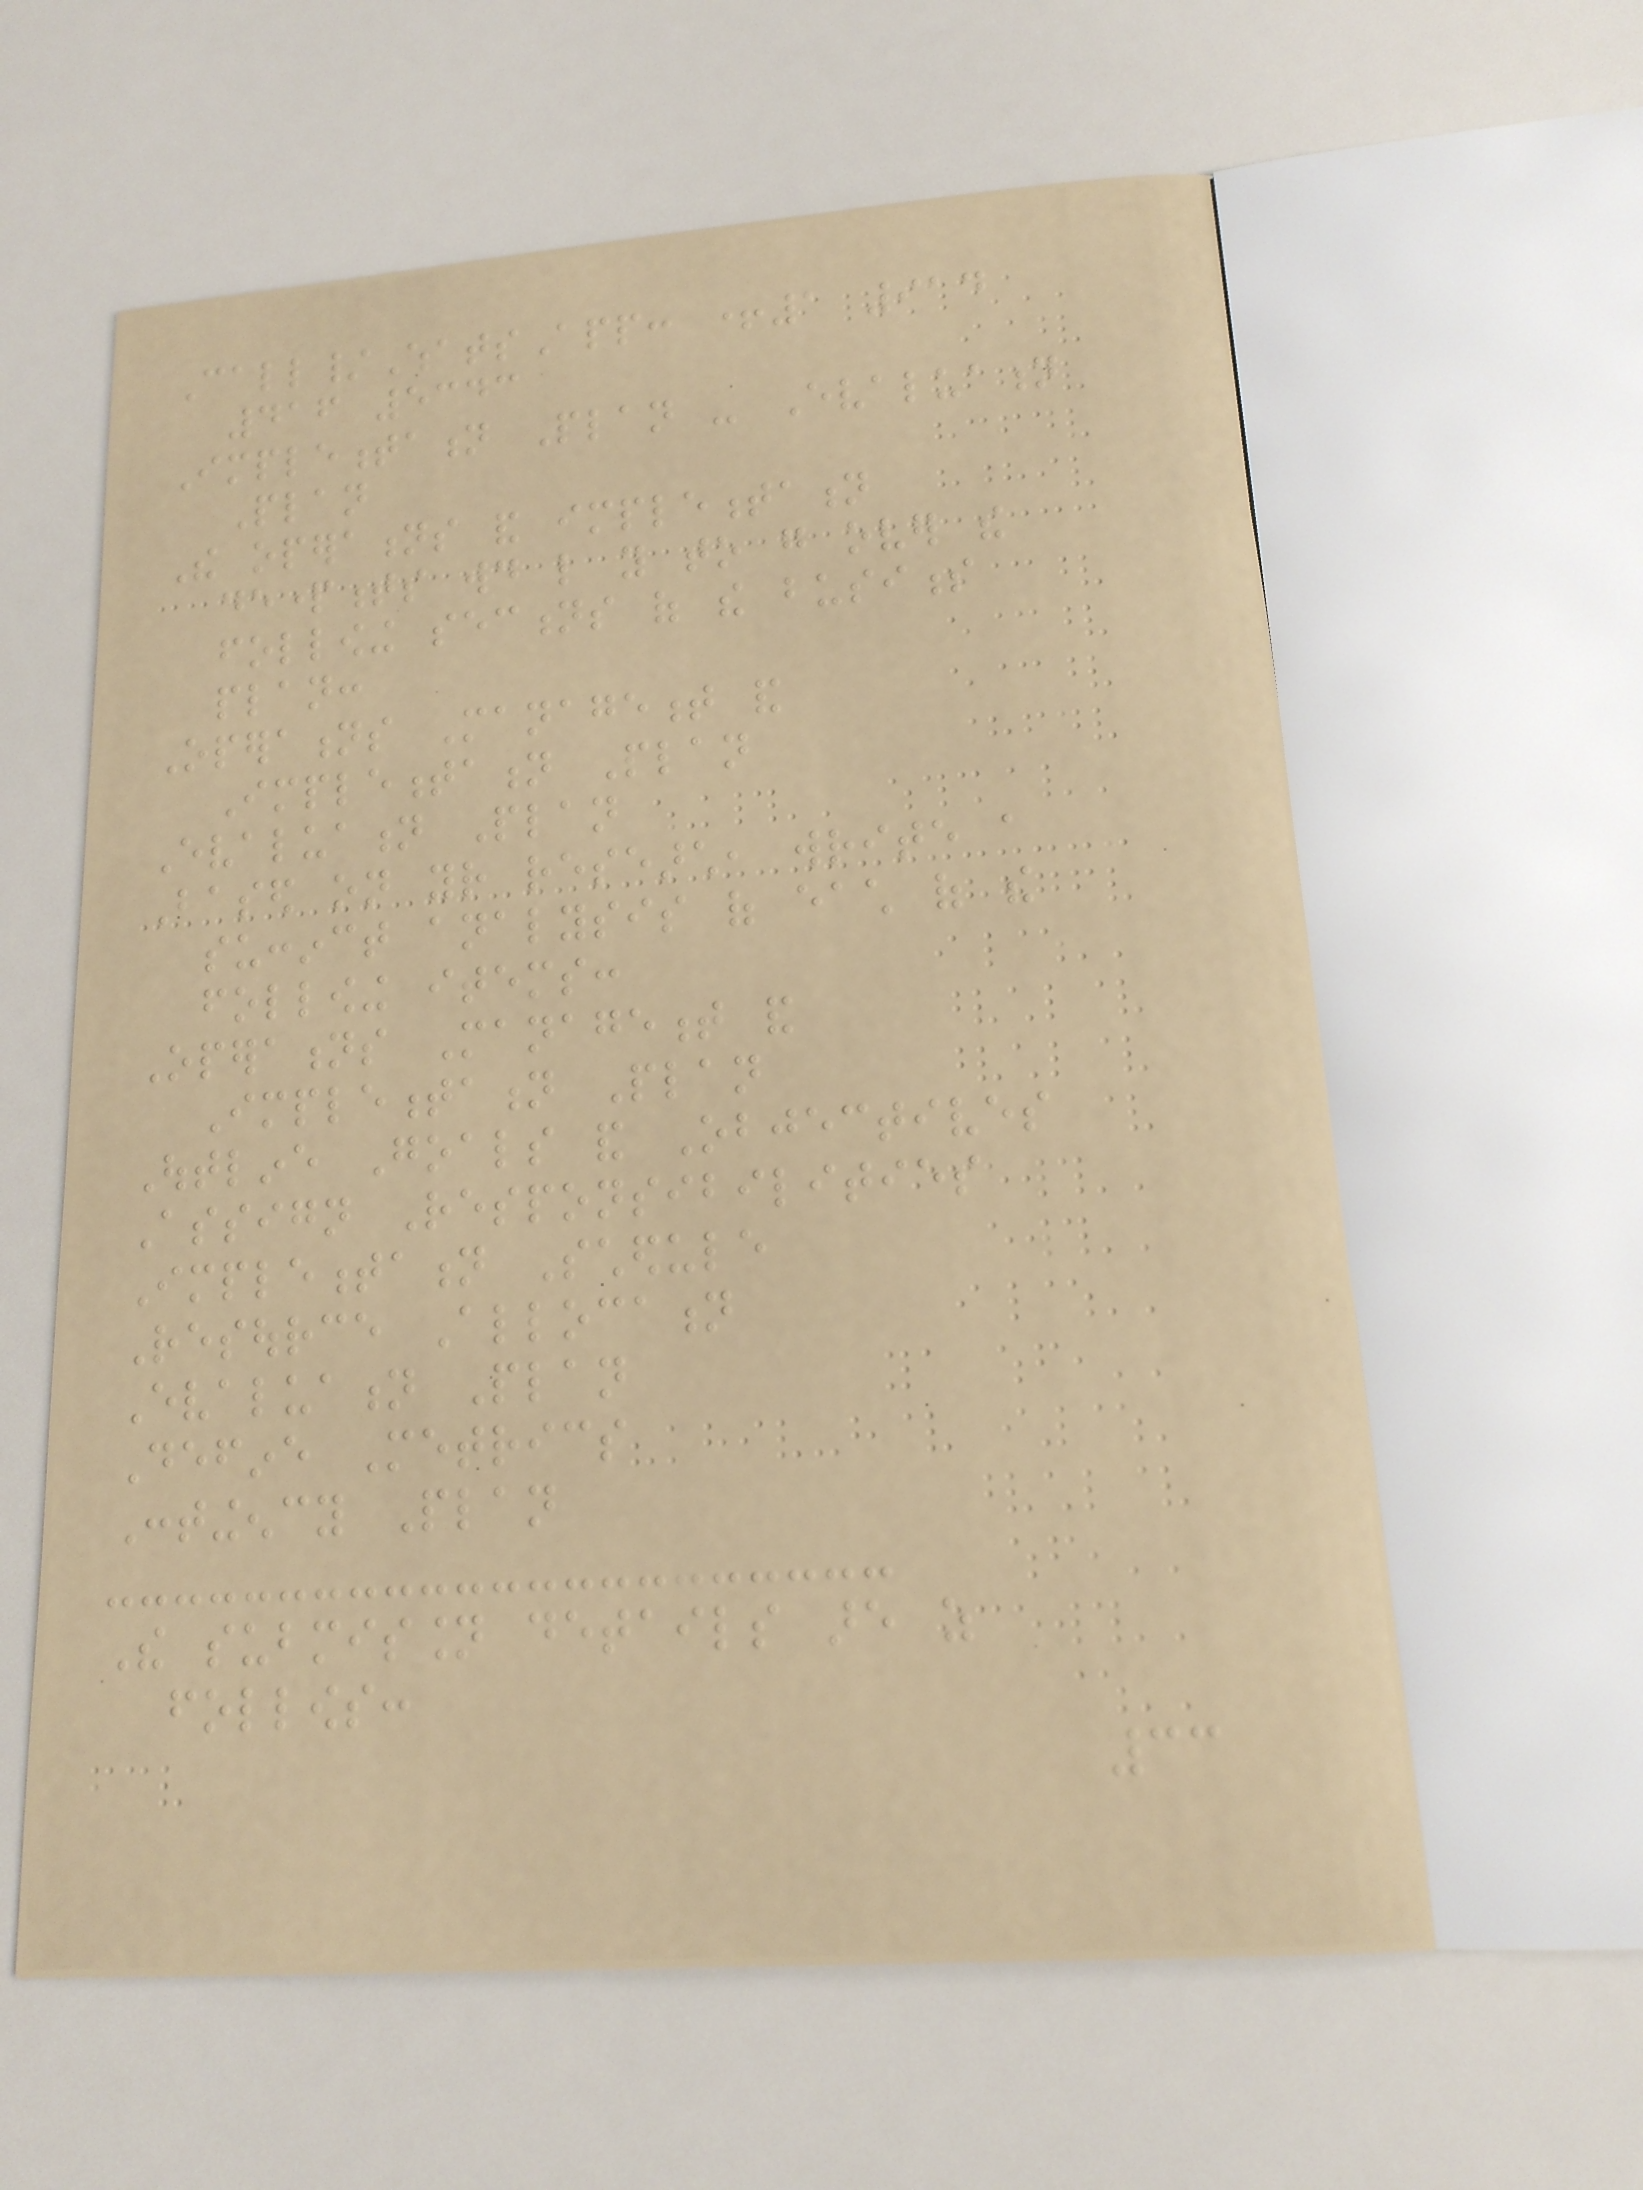Call/WhatsApp: +1 914
416 5343
Implementation Plan - Evaluation
Plan
The operations and implementation
departments would like you to go over the
following sections of the business
plan:
Operations Management and
Implementation Plan
Evaluation Plan
Based on your research, write a
succinct analysis of each of the
following items:
Operations Management and
Implementation Plan
Outline Goals and Objectives
Assign Responsibilities
Implementation Schedule
Resource Allocation
Evaluation Plan
Define Metrics
Contingency Plan
The submission details are as
follows:
33
